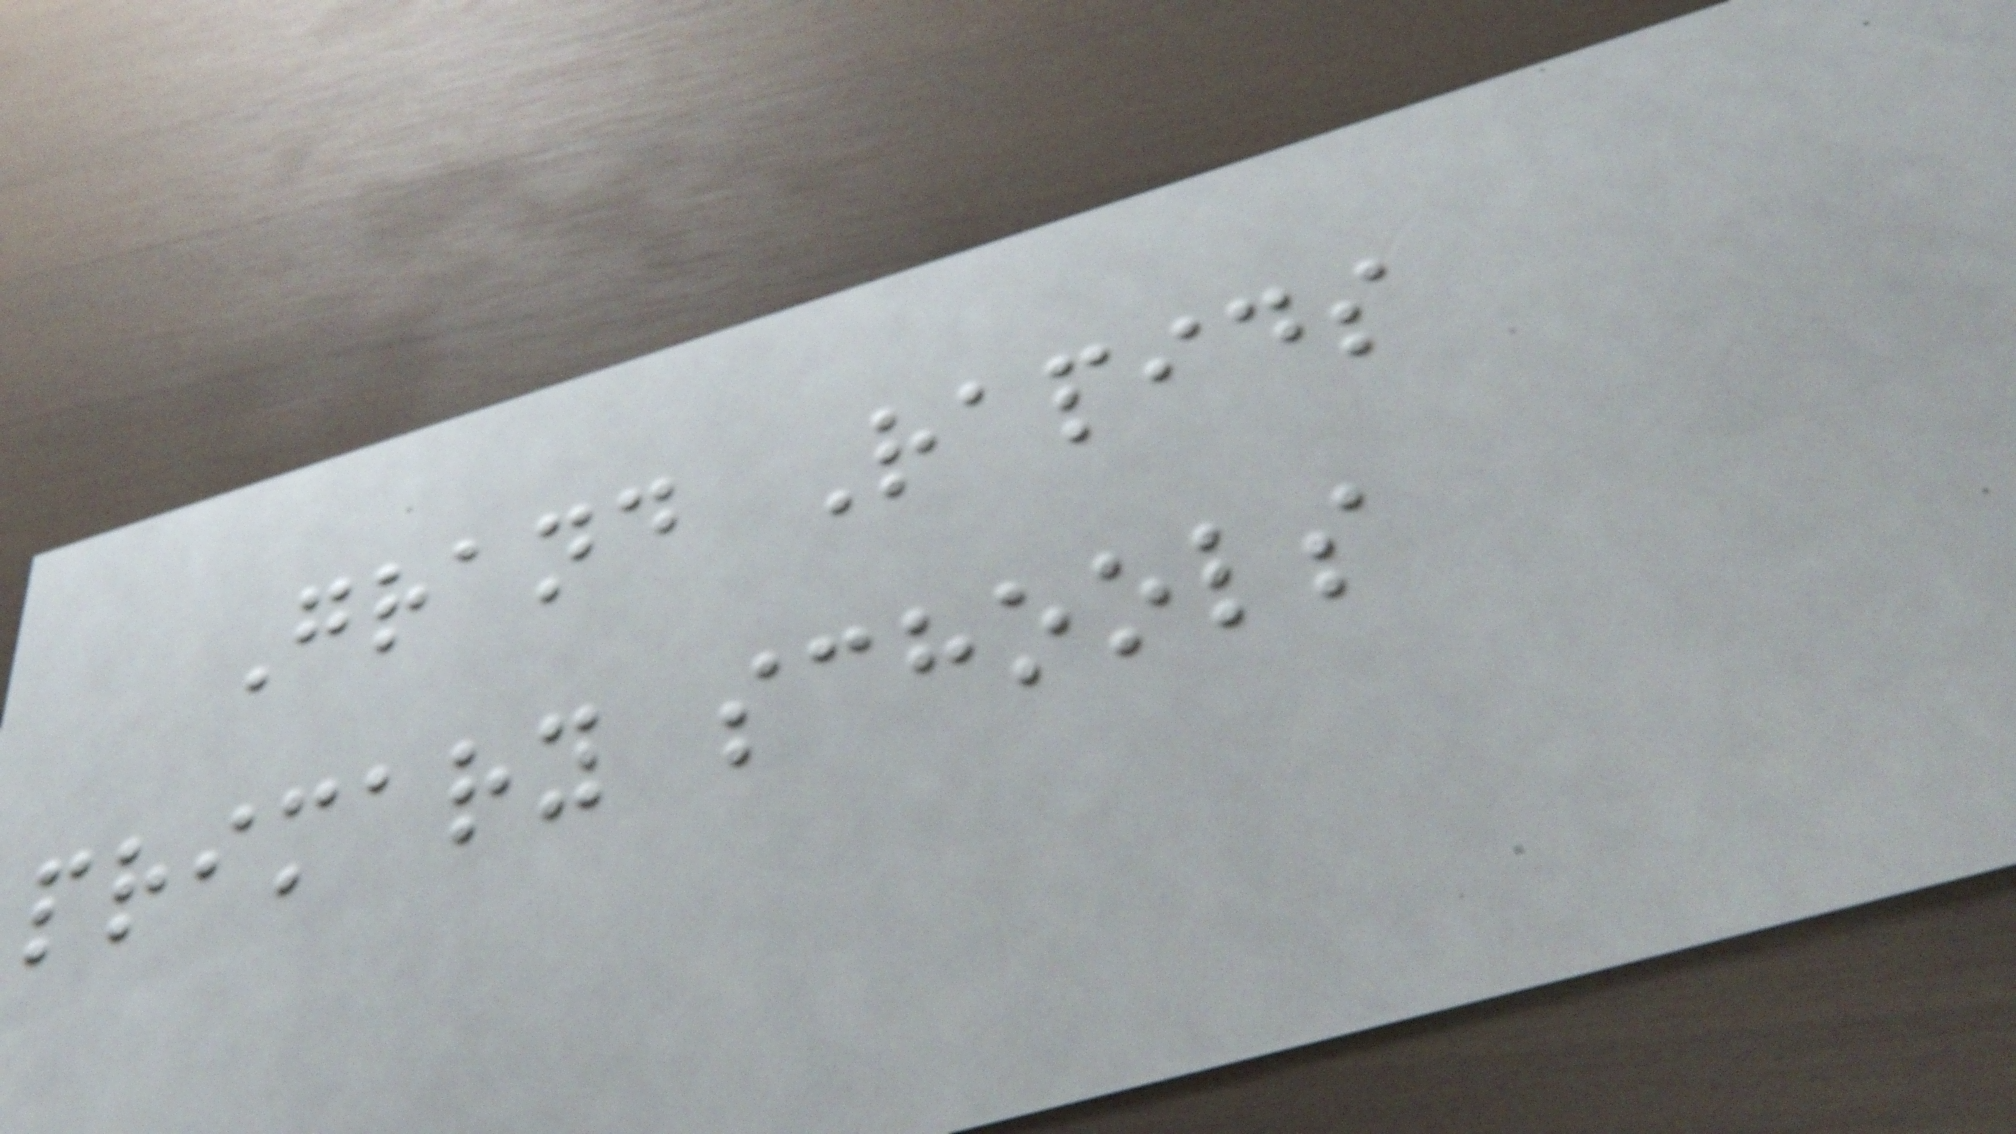Grand Rapids
primary schools
